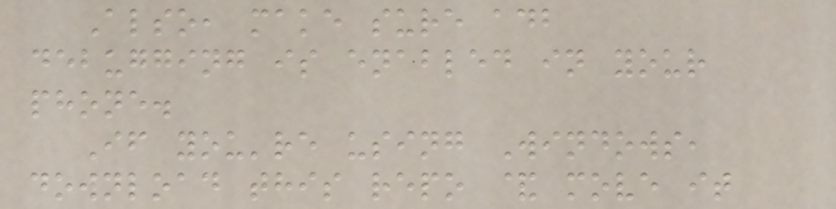Also, make sure adb
debugging is enabled in your
phone.
If you're using Windows,
download this repo & move it
